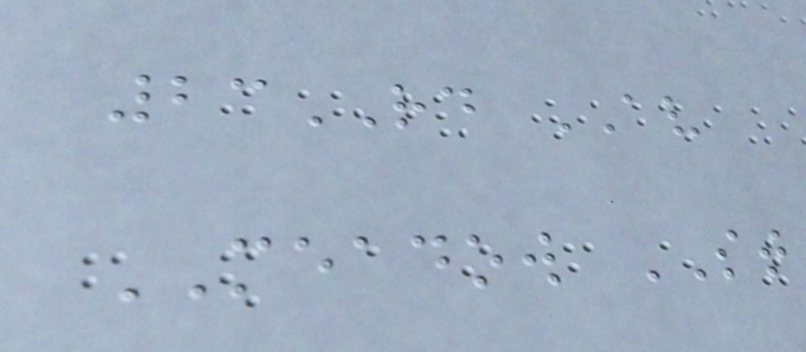23RD AV
MEADOW ST
